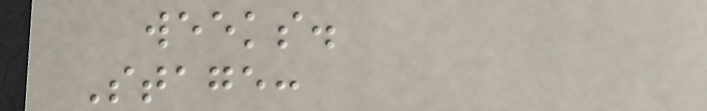weeks.
Stage:
